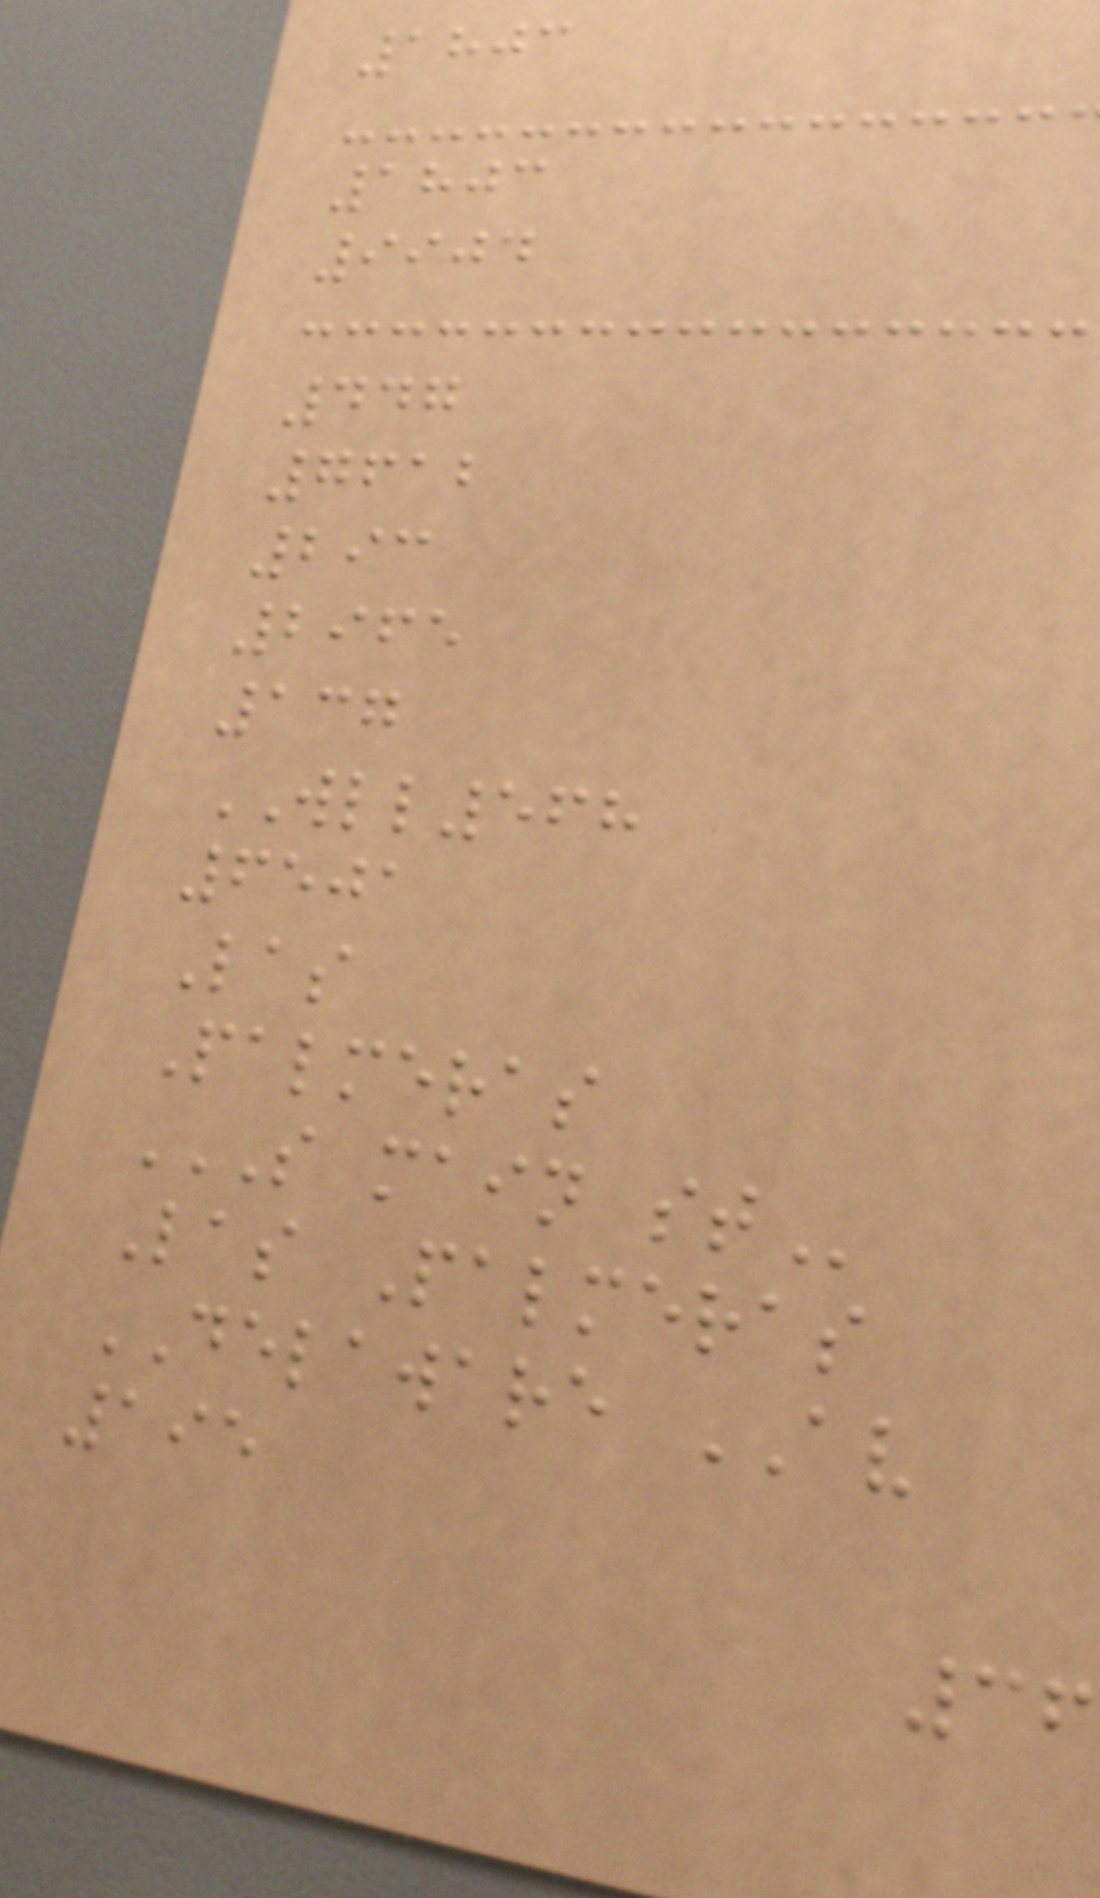1803
1803
9904
447
7612
293
2965
137
WLL568
6501
Las
Palmeras
S MAIN ST
Las Palmeras
DELAWARE AV
195
36
